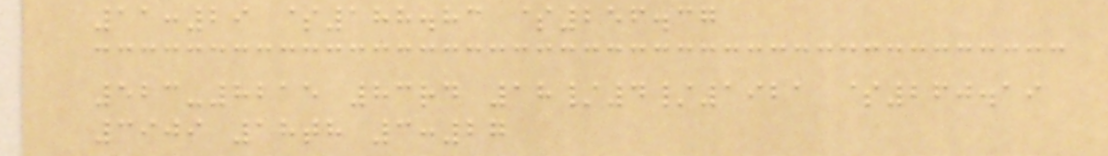11:29 $188.83 $256.37
523-8215 83rd 18/4/1921 $260.19
3909 18th 3:27
